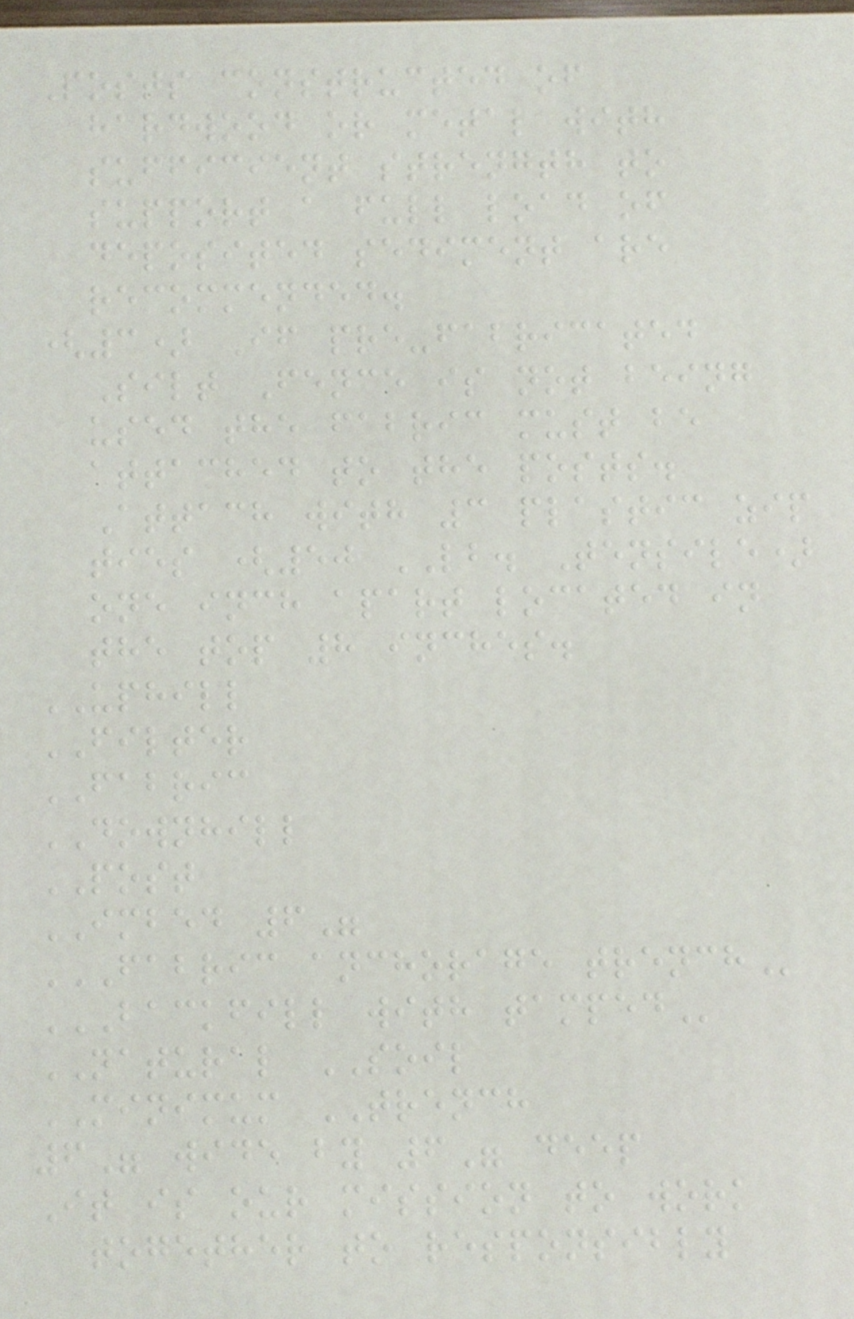Posts constructed of
hardwood or metal with
sufficient strength to
support a full load of
deposited sediment are
recommended.
(3) If pre-fabricated
Silt Fence is not being
used the fabric must be
attached to the posts.
Attach with 3 plastic zip
ties (50 LB. Tensile)
one inch apart located in
the top 8 inches.
UPHILL
FILTER
FABRIC
DOWNHILL
POST
IMBED 6"
FABRIC ANCHORAGE TRENCH
BACKFILL WITH TAMPED
NATURAL SOIL
MINIMUM TRENCH
6" wide by 6" deep
It is our mission to work
together to responsibly
